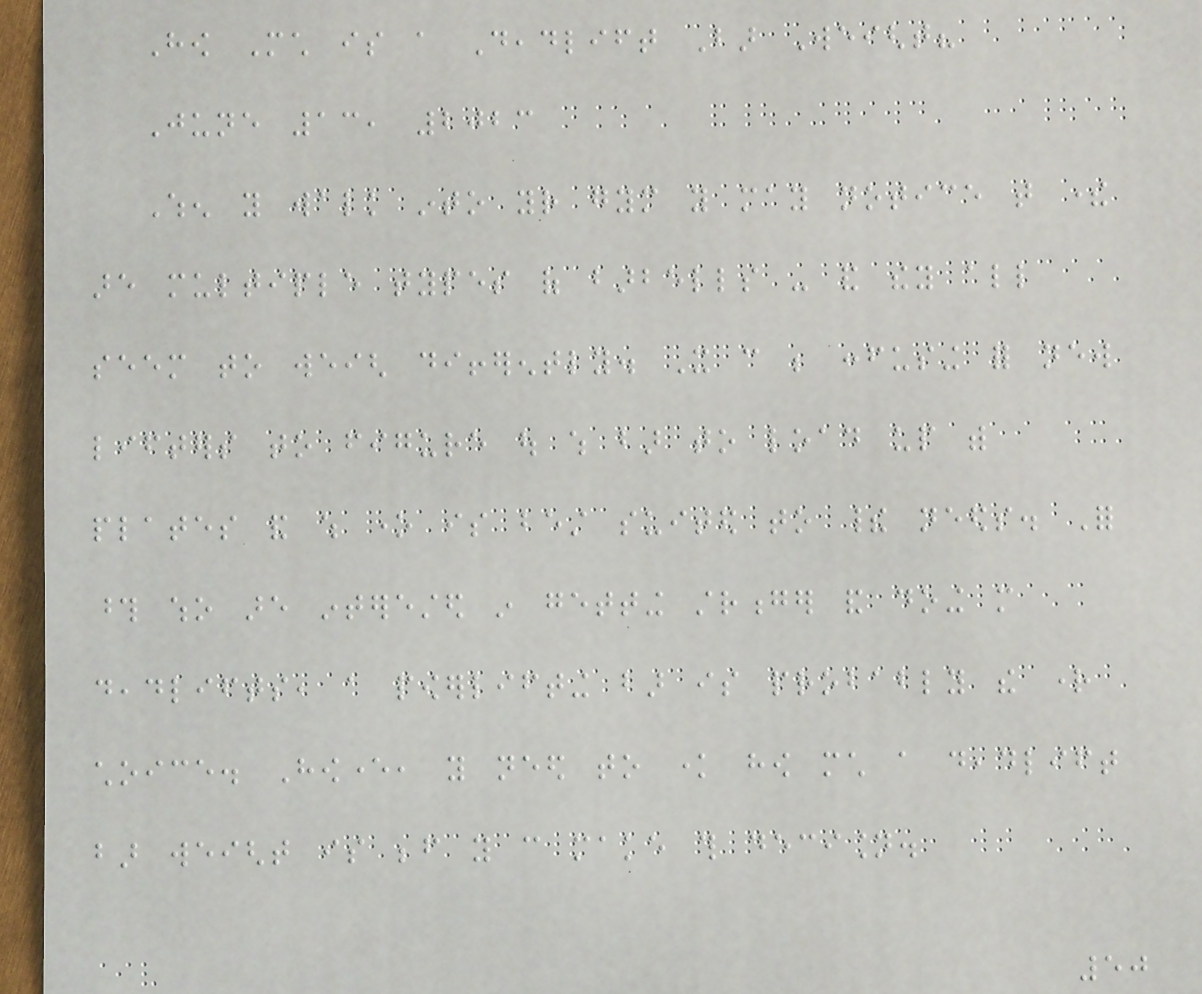How Much is a Deadlift Bar Weight?
June 13, 2023
When you walk into your gym you may notice that there
are multiple types of barbells - and they all
seem to weigh differently. It can be confusing for new
lifters to figure out which bar to load up with
plates and which one is best suited to their needs. For
those who are interested in getting stronger and doing more
deadlifts, a powerlifting bar is probably the right
choice. However, you need to know how much a deadlift
bar weight is before you can make this decision.
50
